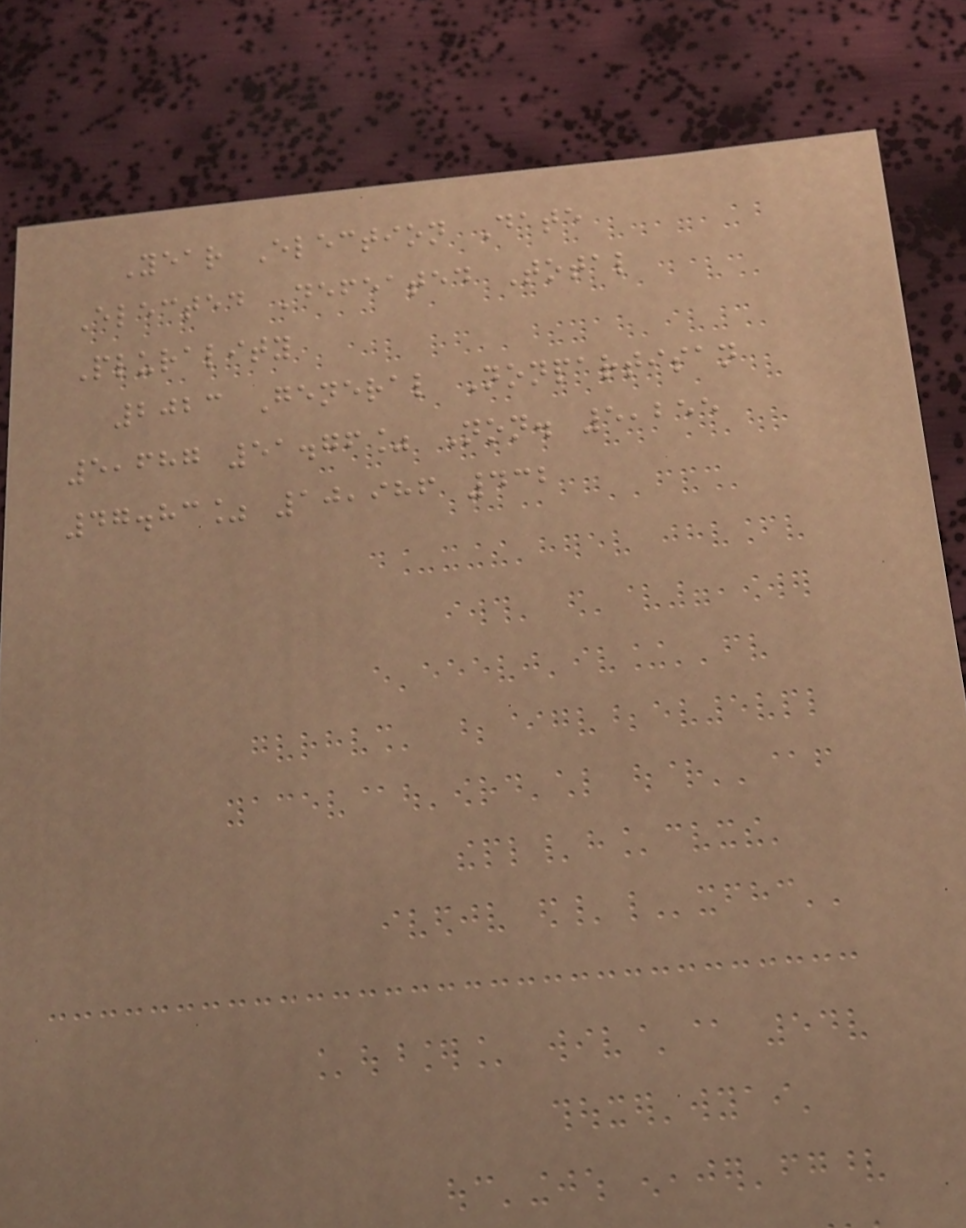Year Election Date
Elected Defeated Total
Plurality
2023 General Nonpartisan
5,687 51.76% Non. 5,255
47.83% 10,986 432
